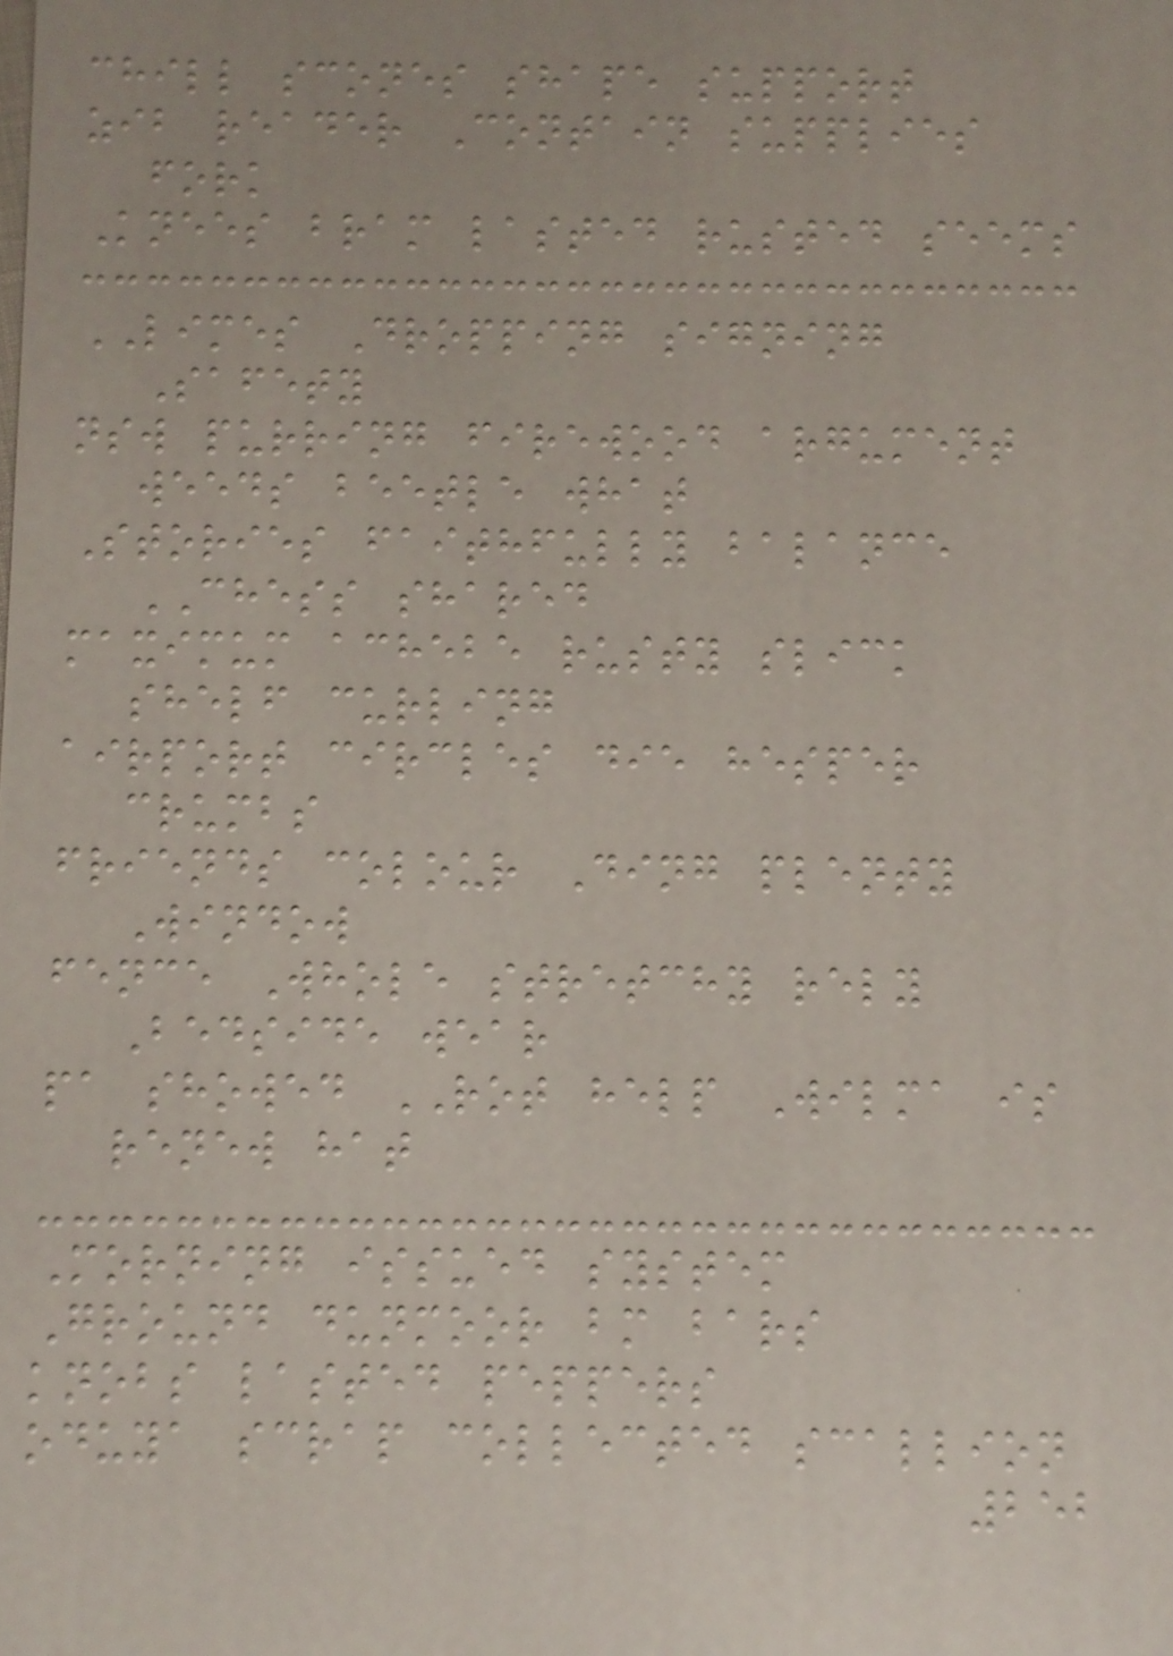chill scones shape support
zib reader Contain supplies
fork
Knees bram lasted rusted seems
LIMES Dropping signing
Safety
nsw purring firewood argument
weeds beetle what
Stories faithfully balance
CHESS shared
maximum achebe rusty slick
shelf curling
airport circles die hesper
crumbs
friends colour Ding plenty
Window
fence Whole stretchy rely
Bedside wear
pa showed ROT help Wilma is
renew hat
Morning issued system
Ground dunmoor bm bars
knobs lasted peppers
oduya scrap collected scallion
252
